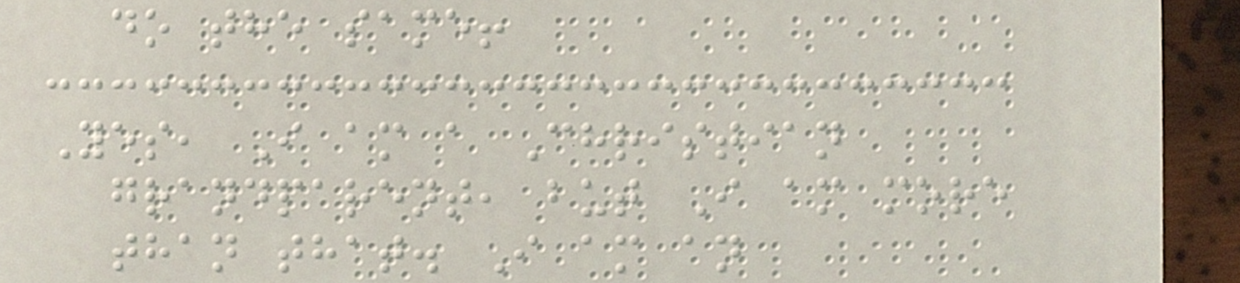do the same!
Yes, I am a Christian
grandparent, but I am more
than that. I am an
